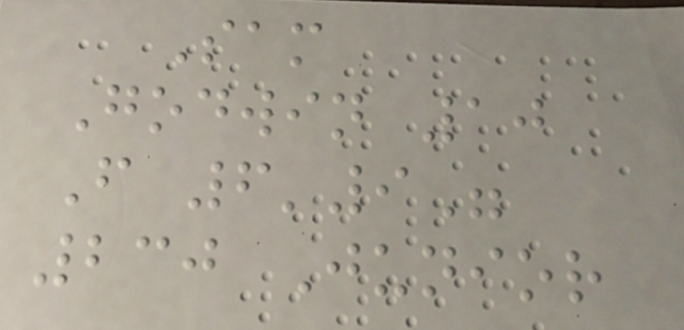Sam
Godwin 10
F 6'9"
230 Junior
